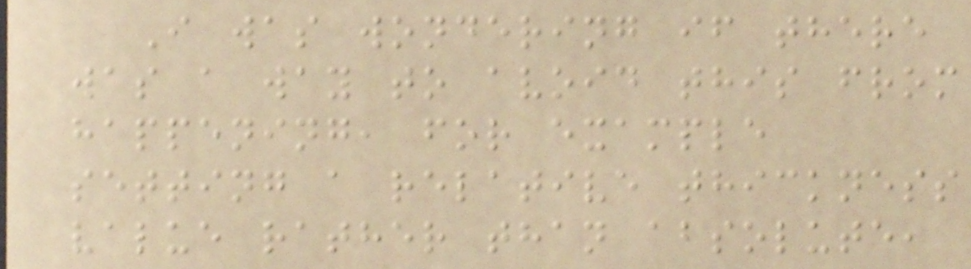I was wondering if there
was a way to avoid this from
happening, for example
setting a relative thickness
value rather than absolute,
